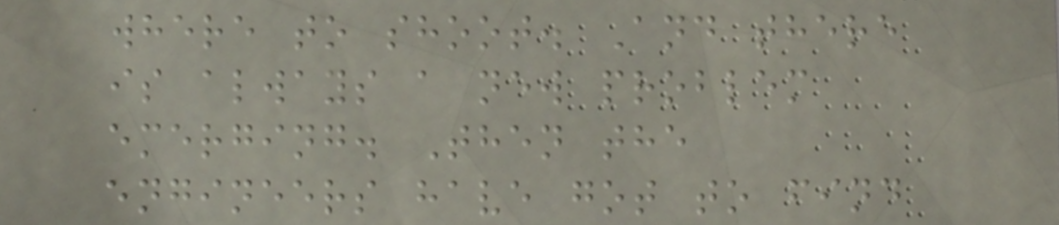where to shoot. And there
is always a new problem
emerging. Then the
engineers have got to find
